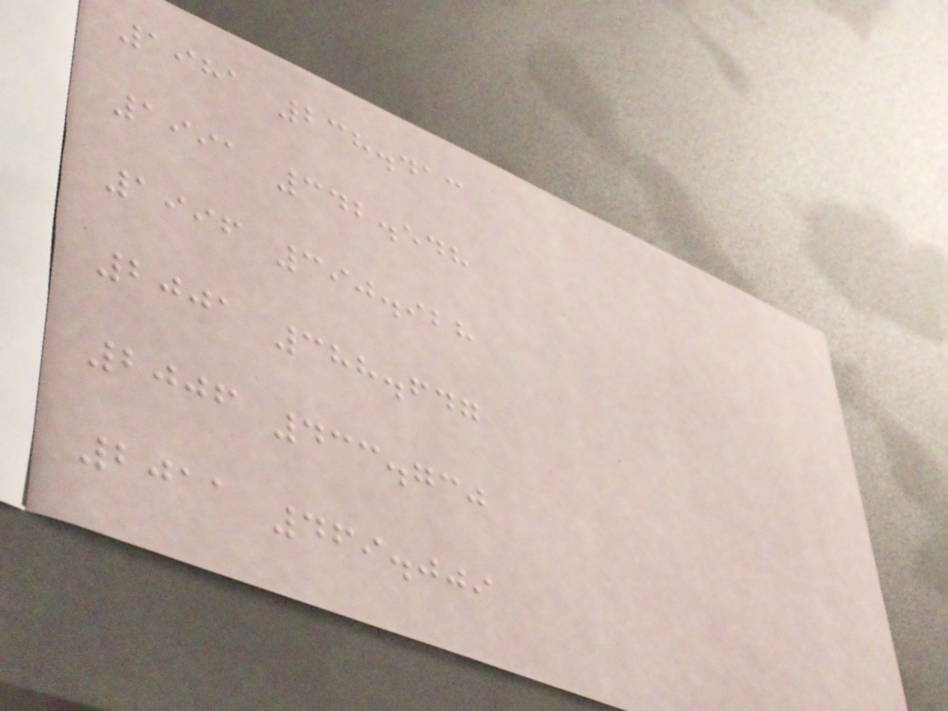1981 238.413
1991 342.548
1996 390.928
2001 388.647
2006 433.730
2011 469.009
